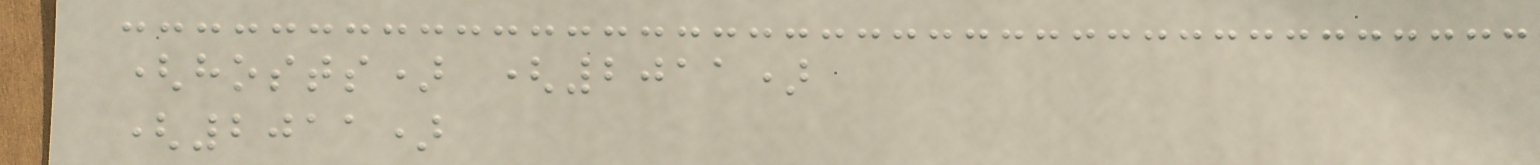(hosts) (2011)
(2011)
